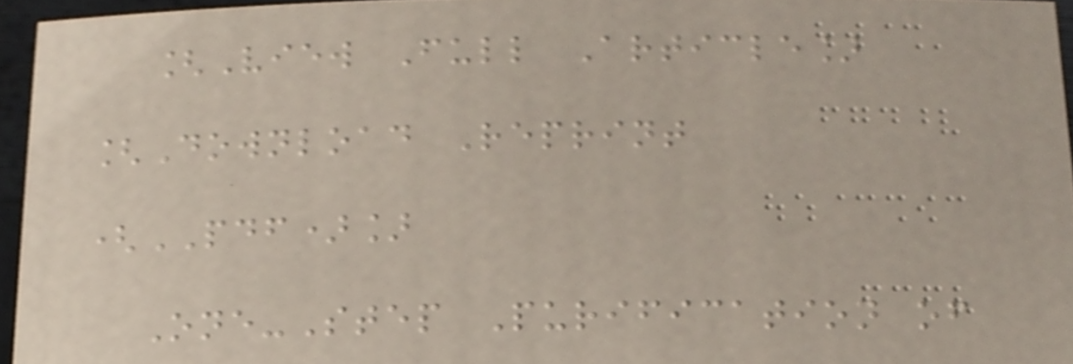[View Full Article]
[Download Reprint
(PDF)]
One-Step Purification of
